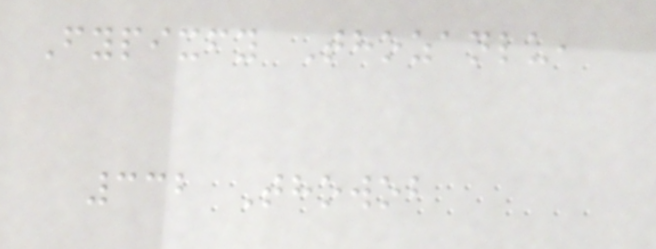Fypixfy Thozanlu,
332 Thowob
